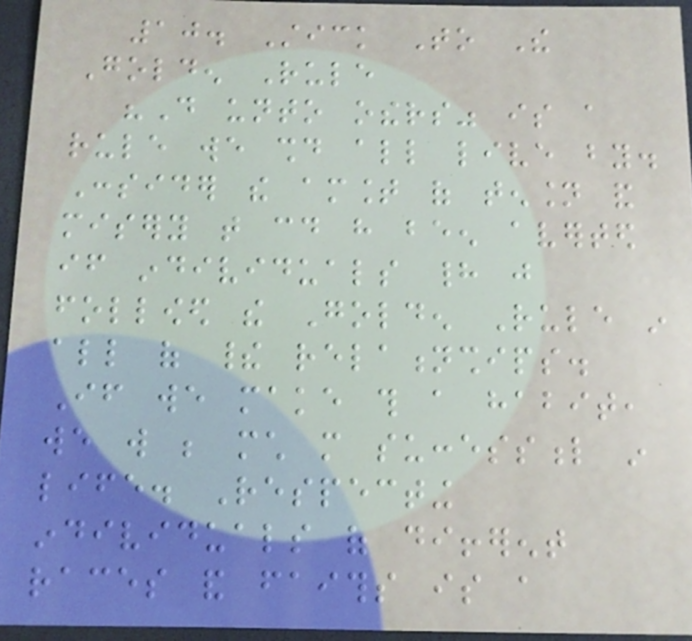10. Stick To The
Golden Rule
"Do unto others" is a
rule we should all live by.
Consider the amount of tension and
misery that could have been averted
if individuals had just
followed the Golden Rule in
all of their relationships.
If we make this a habit,
we will be much more successful in
life. Respecting
individuals of different
races and faiths is a
